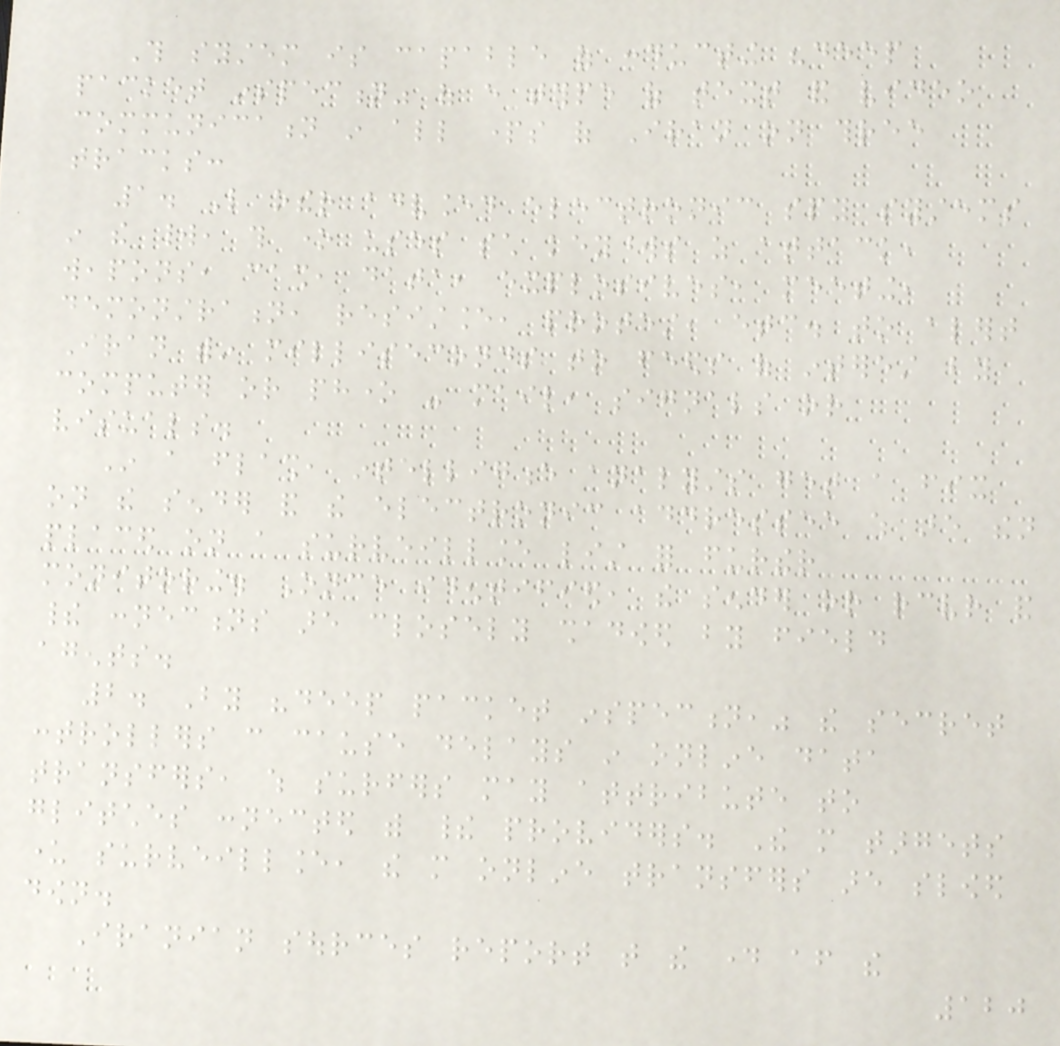This system is capable of conducting "deep
packet inspection" of every type of text and video
communication in all parts of Iran on three
tracks:
1. Like other advanced electronic spy systems
in the world, this one uses such keywords as attack,
weapons, cash, data, explosives, meeting,
demonstration, resistance, protest, etc. to alert
Iran within milliseconds to feeds of interest by
computer or phone - mail, signals or
visuals.
In a flash, intelligence analysts get a fix
on the sender and the electronic addressee which are then
placed on a surveillance list for further
monitoring. Once identified, the sender or receiver and
their connections are closely shadowed by field
agents.
2. By "deep packet inspection," the secret
controllers can cause delays in online data
transfers, which surfers may attribute to
glitches connected with their providers. The more targets
under surveillance, the more online transfers are slowed
down.
Iranian sources report that the day after the
120
